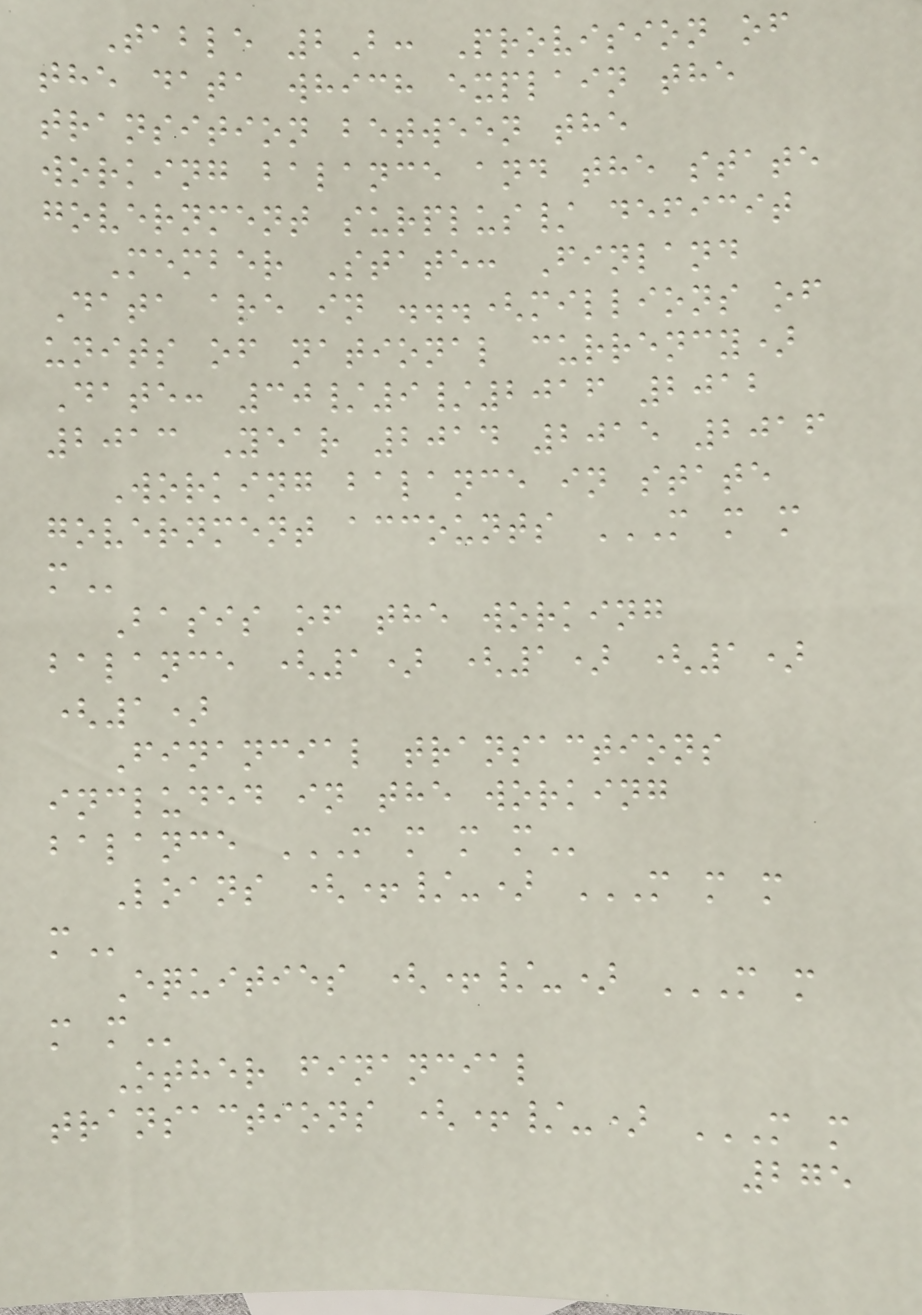Table 2B: Provision of
the data which explain the
transition between the
working balance and the state
government surplus/ deficit
Member State: Finland
Data are in ...(millions of
units of national currency)
Date: 30/9/2016 2012
2013 Year 2014 2015 2016
Working balance in state
government accounts M M M
M
Basis of the working
balance (1) (1) (1)
(1)
Financial transactions
included in the working
balance M M M M
Loans (+/-) M M M
M
Equities (+/-) M M
M M
Other financial
transactions (+/-) M M
275
